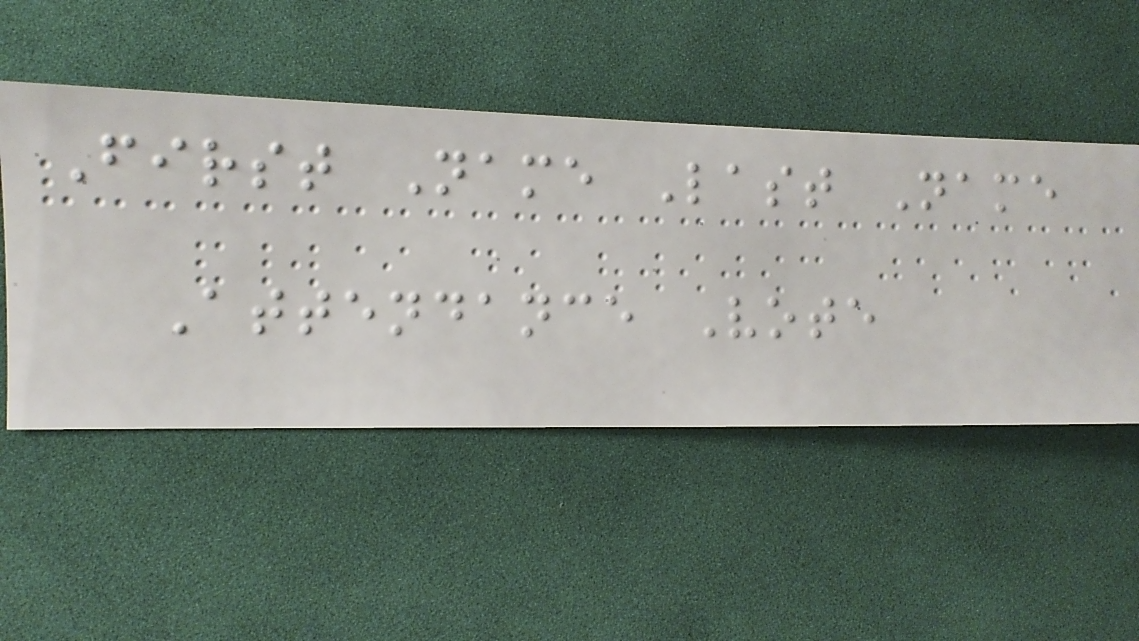First Name Last Name
Attendance Vote
